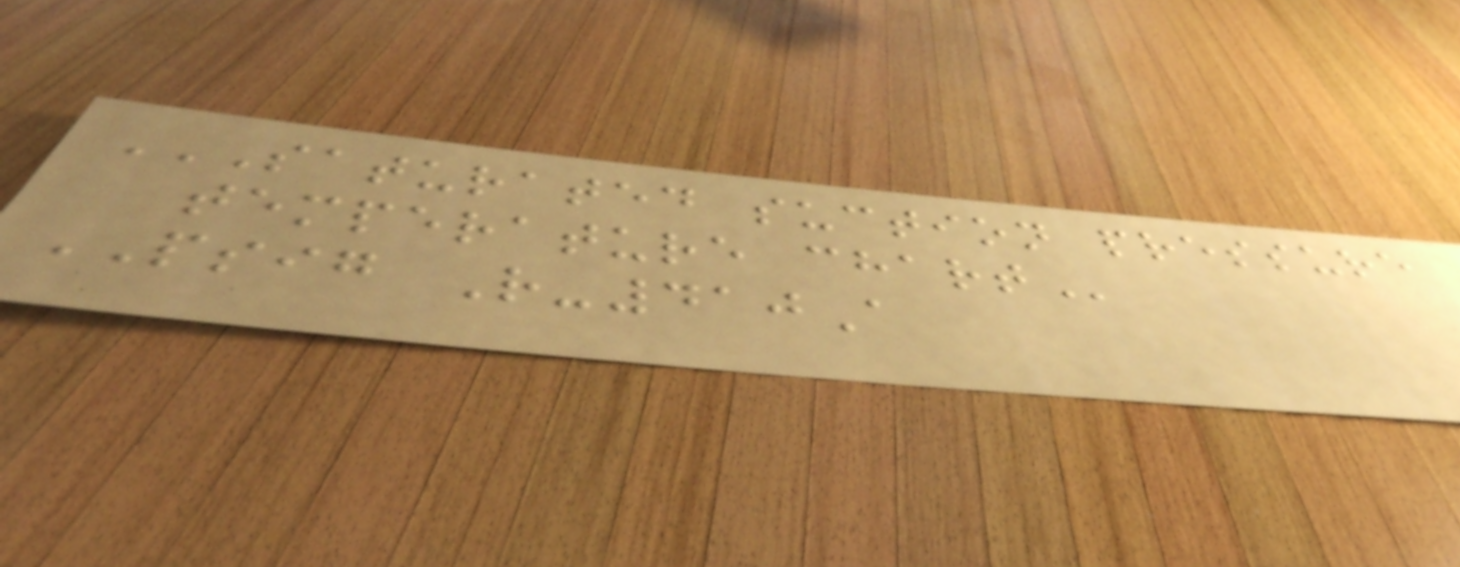SATURATED SUCTION PRESSURE
TEMPERATURE CHART
PSIG R-410A
